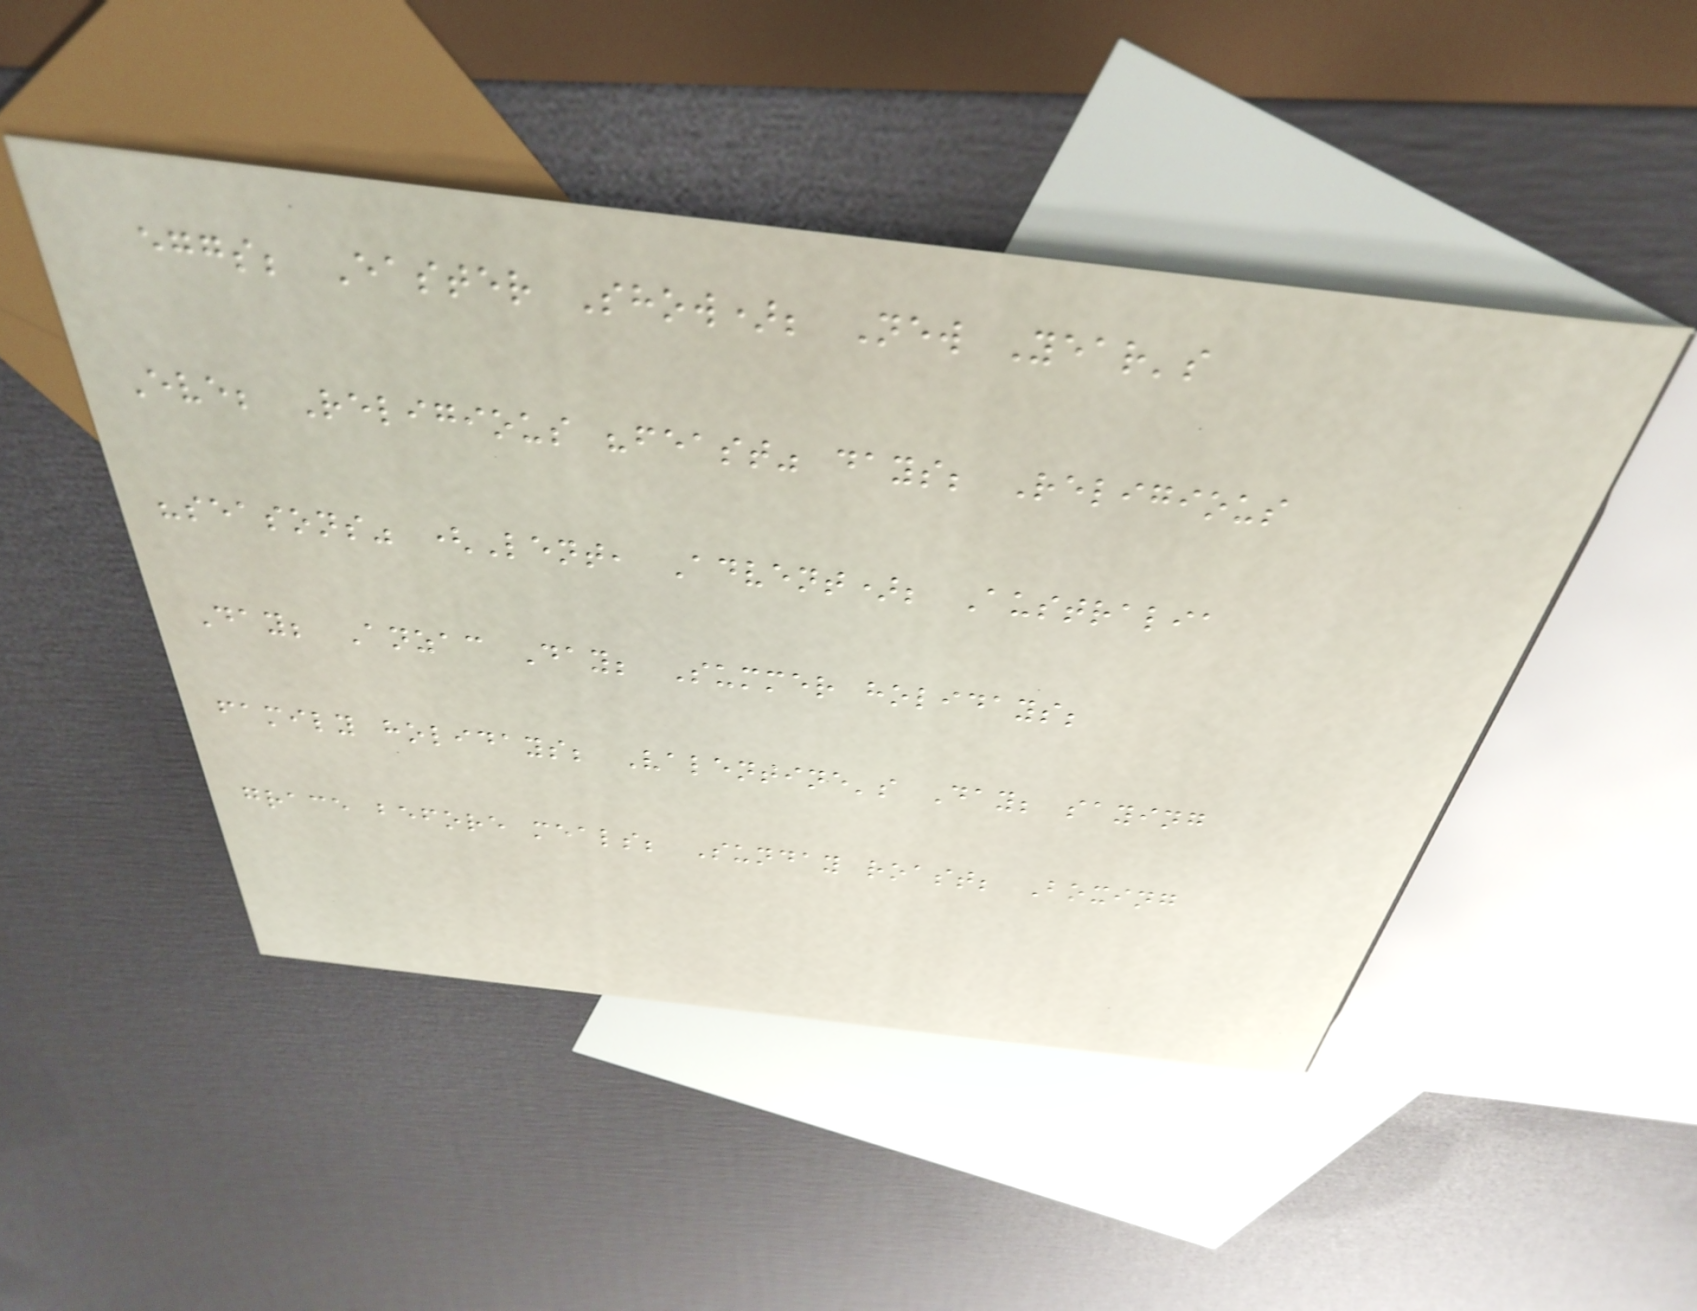eggs; Easter Show); New Year's
Eve; Religious "feast" days; Religious
"seasons" (Lent, Advent); Australia
Day; Anzac Day; Summer holidays;
family holidays; Valentine's Day; saying
grace before meals; Sunday roast; Boxing
